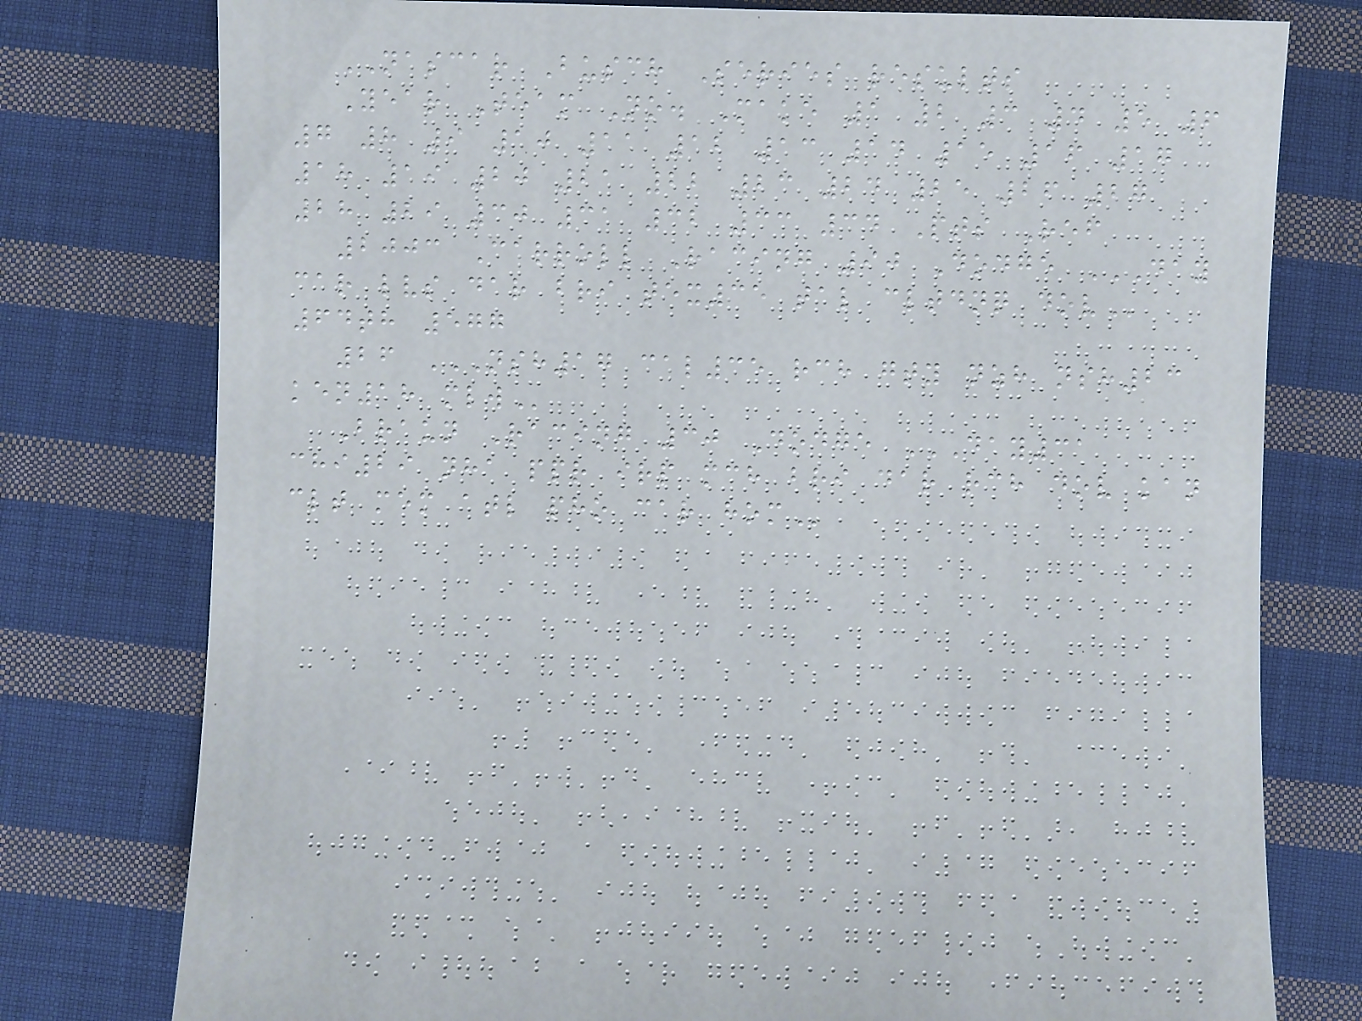NASCAR Busch Series results
Year Team No. Make 1 2 3 4 5 6
7 8 9 10 11 12 13 14 15 16 17
18 19 20 21 22 23 24 25 26 27
28 29 30 31 32 33 34 Pts Ref
2003 Carroll Racing 90 Dodge DAY
CAR LVS DAR BRI TEX35 TAL CLTDNQ DOV
64th 577
26 NSH17 CAL35 RCH GTY NZH NSH23
KEN18 MLW
Braun Racing 30 Dodge DAY31
CHI29 NHA PPR IRP MCH BRI DAR RCH DOV KAN
CLT MEM ATL PHO CAR HOM
